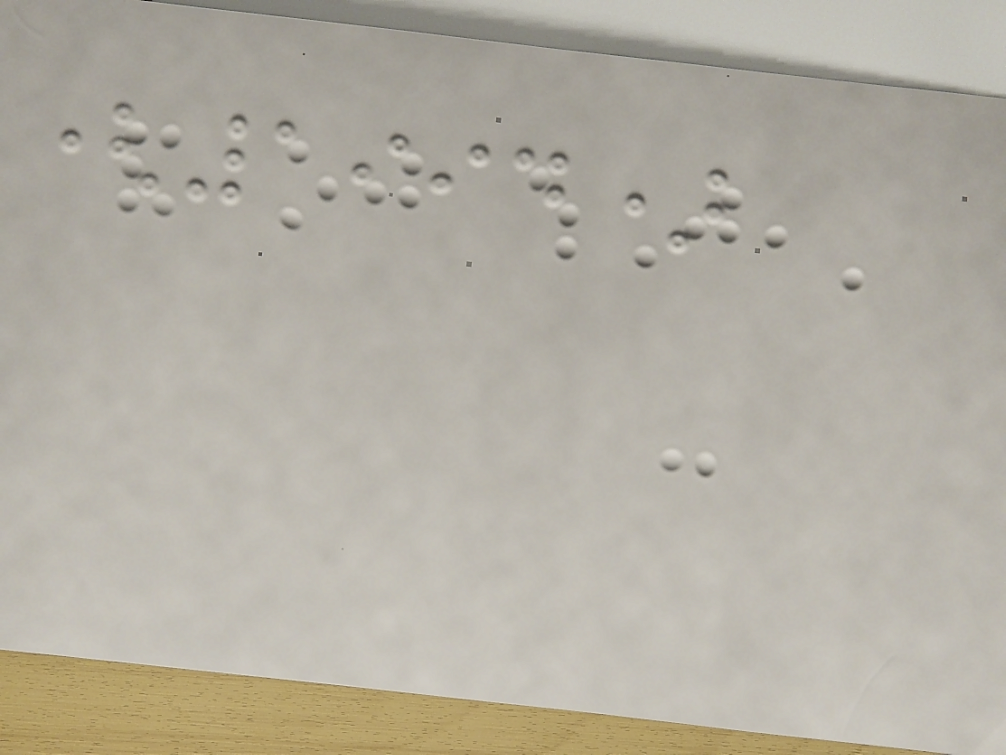(1994)
